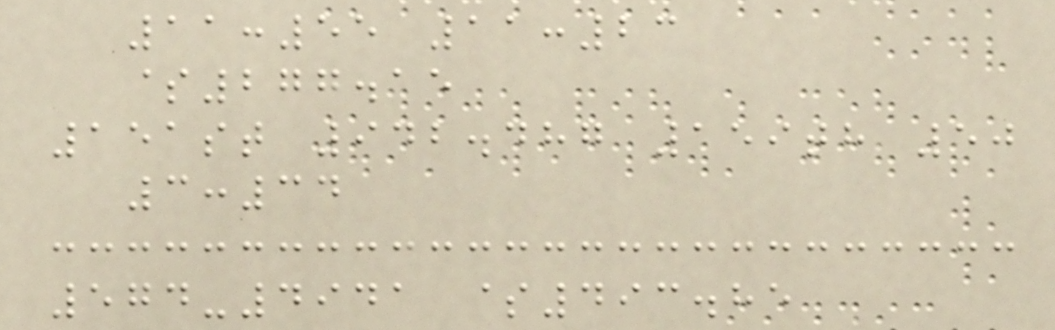11:55 11:23
$277.15
151st 942.487 159th 50
3:34
574-4941 $493.85
